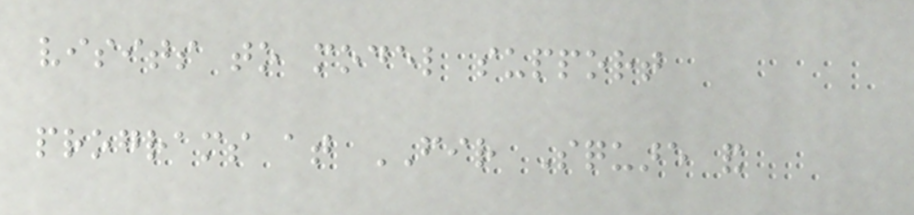visits to model support
programs at FIR Square and
